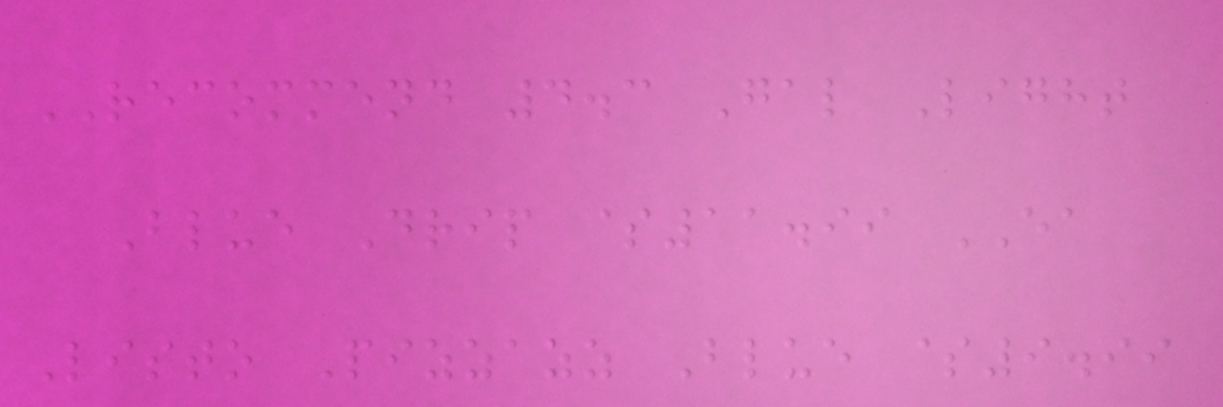RECOMMEND 4.3 Gal Light
Blue Drip $11.99 EA
Listo Pizzazz Blue $9.99
